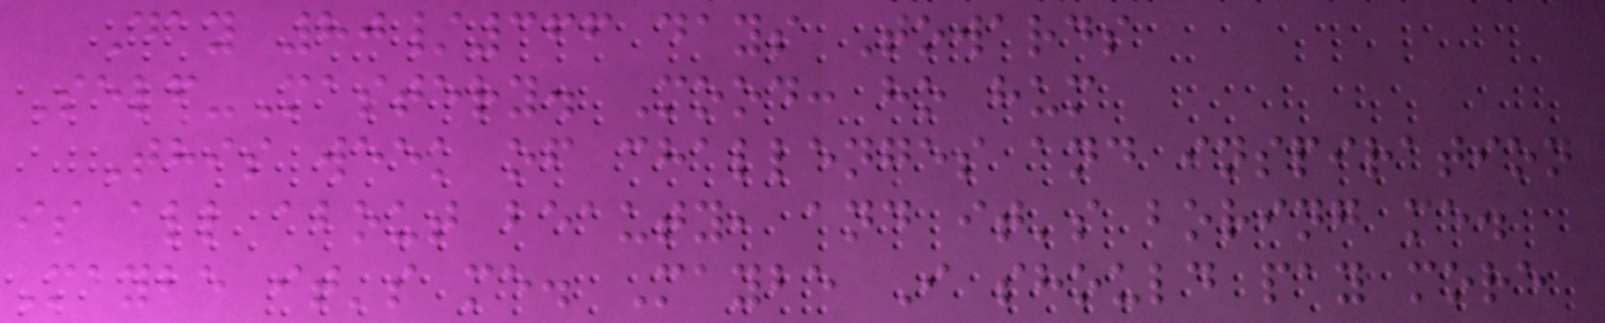Day 80/366 days Towards
Self-Mastery. Mood: ho hum
This week of challenges and inspiration
is all about beauty, and it's boring me.
Maybe it's me. Maybe I should pay more
